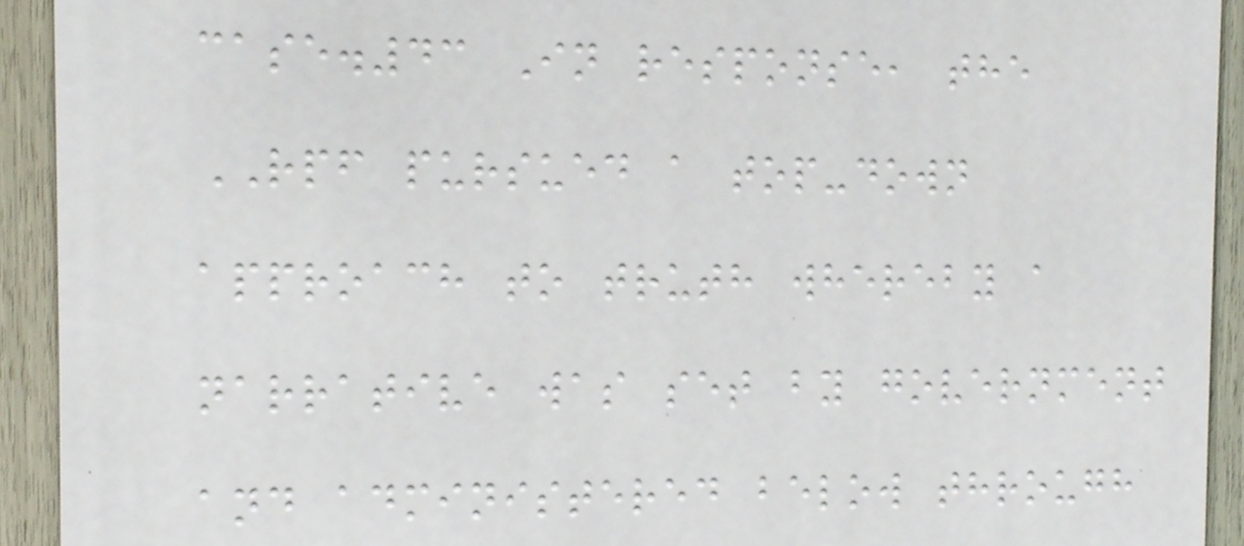case.43 In response, the
RPF pursued a top-down
approach to truth whereby a
narrative was set by government
and administered below through
